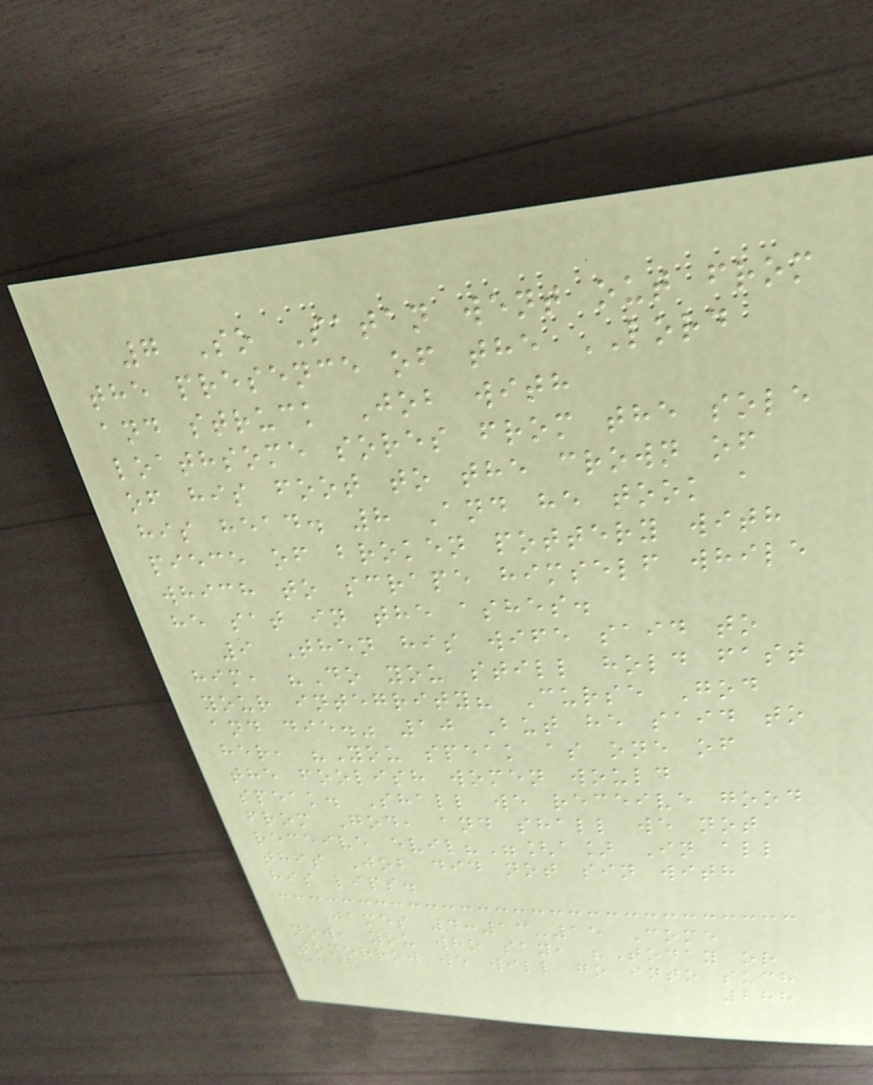7 So Satan went out from
the presence of the LORD
and struck Job with
loathsome sores from the sole
of his foot to the crown of
his head. 8 And he took a
piece of broken pottery with
which to scrape himself while
he sat in the ashes.
9 Then his wife said to
him, "Do you still hold fast
your integrity? Curse God
and die." 10 But he said to
her, "You speak as one of
the foolish women would
speak. Shall we receive good
from God, and shall we not
receive evil?"[a] In all
this Job did not sin with
his lips.
James 4:13-15 Come
now, you who say, "Today or
tomorrow we will go into such
288
